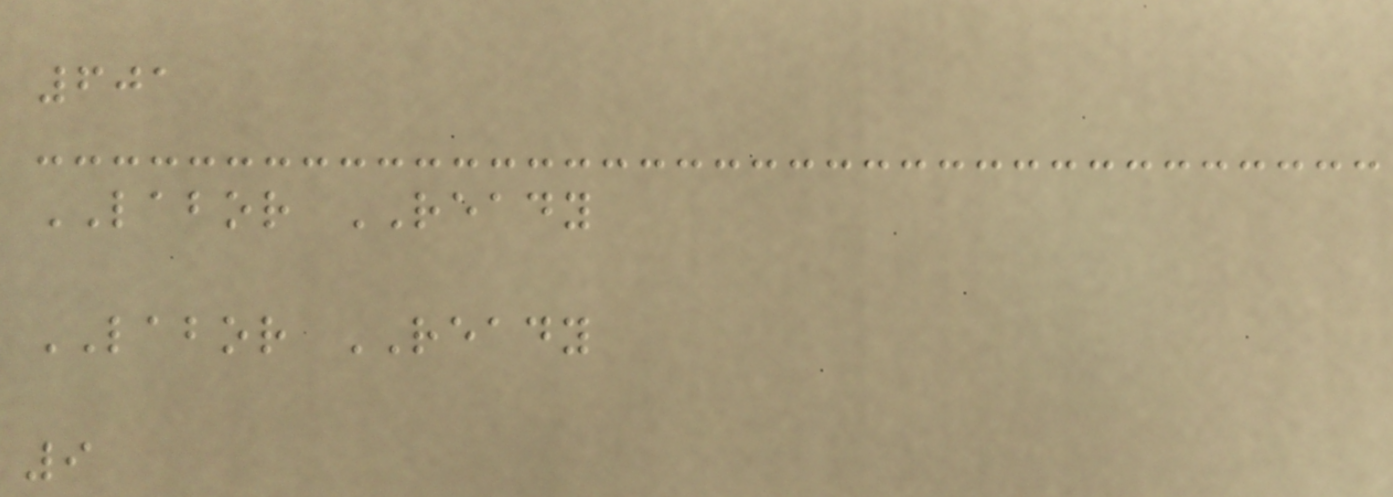601
LABOR READY
LABOR READY
9
